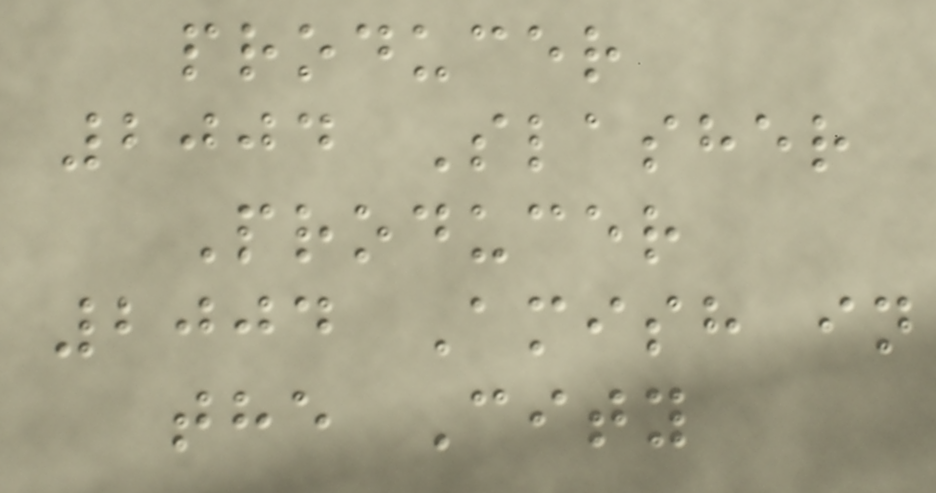producer
2004 Slasher
Producer
2004 Amish in
the City
